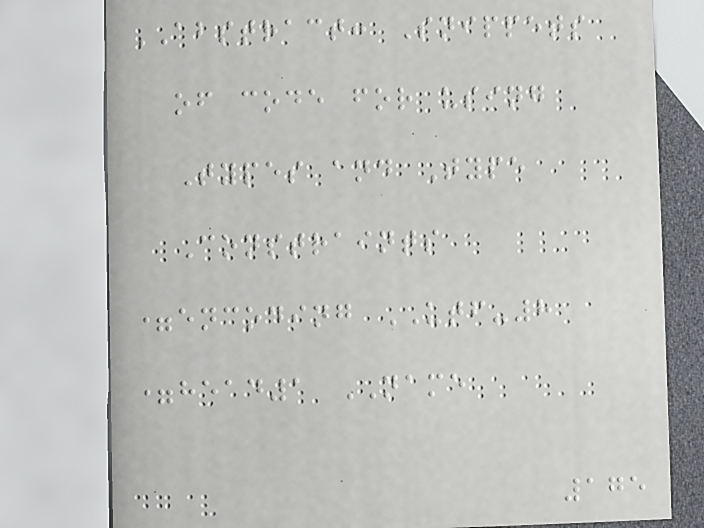ABSTRACT: Snippets
of code for using
Types and Type
Constraints
=encoding UTF-8
=head1 NAME
175
